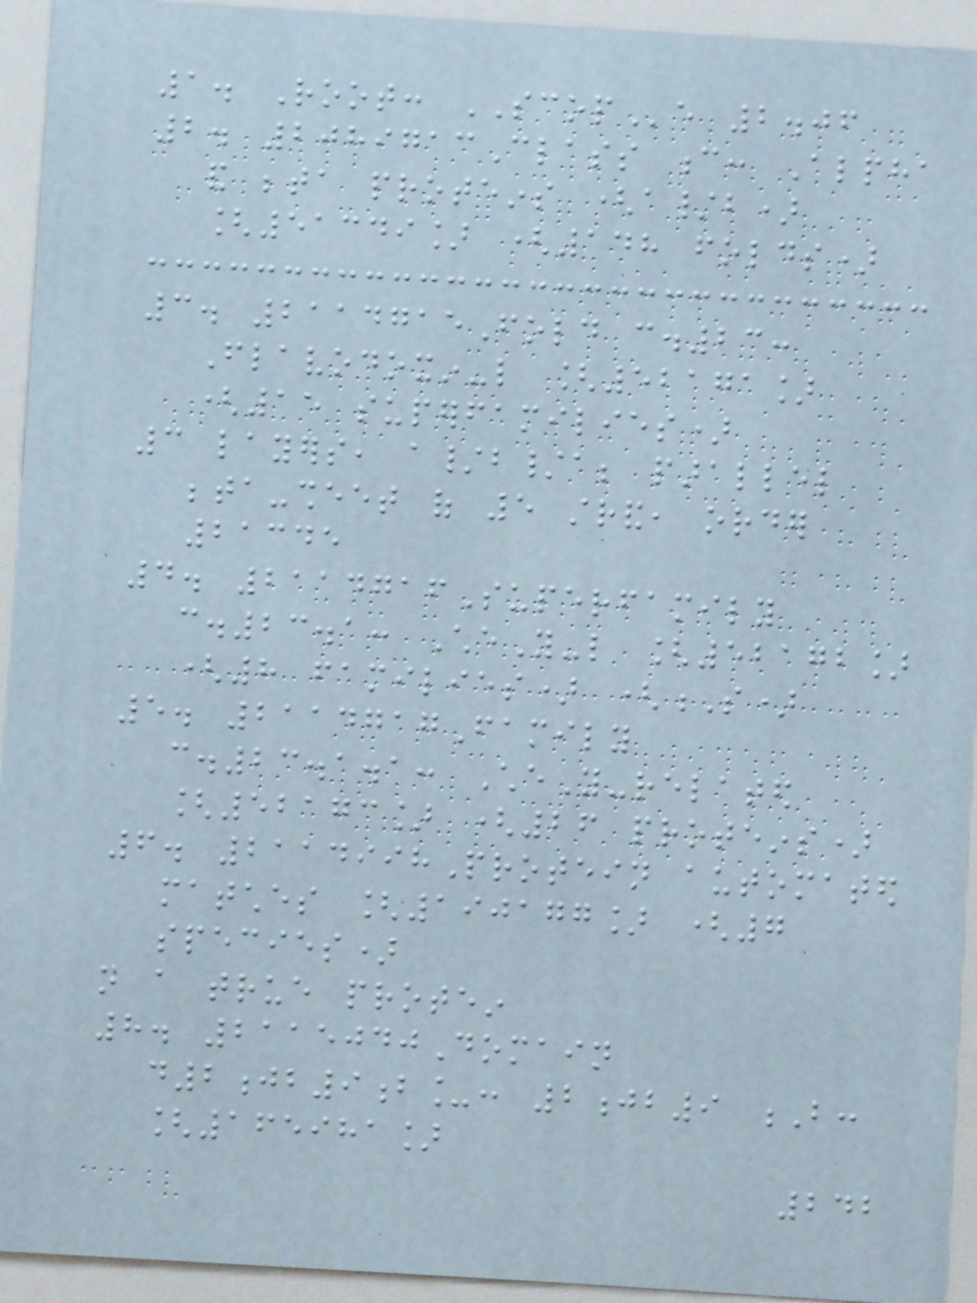1. Root: SCOPe 2.06
2. 2089713Class c: Alpha
and beta proteins (a/b)
[51349] (148 folds)
3. 2114715Fold c.23:
Flavodoxin-like [52171]
(15 superfamilies)
3 layers, a/b/a; parallel
beta-sheet of 5 strand, order
21345
4. 2114716Superfamily
c.23.1: CheY-like [52172]
(8 families) (S)
5. 2114717Family
c.23.1.1: CheY-related
[52173] (26 proteins)
6. 2114998Protein automated
matches [190177] (7
species)
not a true protein
8. 2115040Domain
d2jb9b_: 2jb9 B:
[165981]
242
